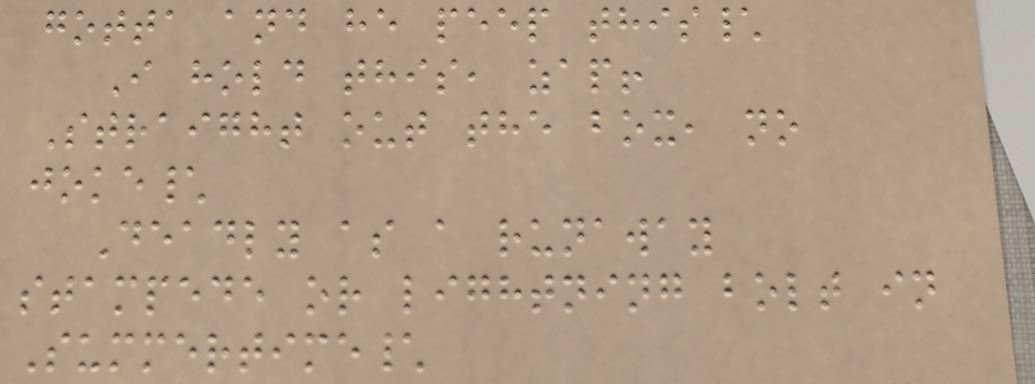gotta and he peep this\
I hold this, zap!
Straight out the box, no
joke\
Deadly as a runaway
stampede or lightning bolt in
Summertime\
